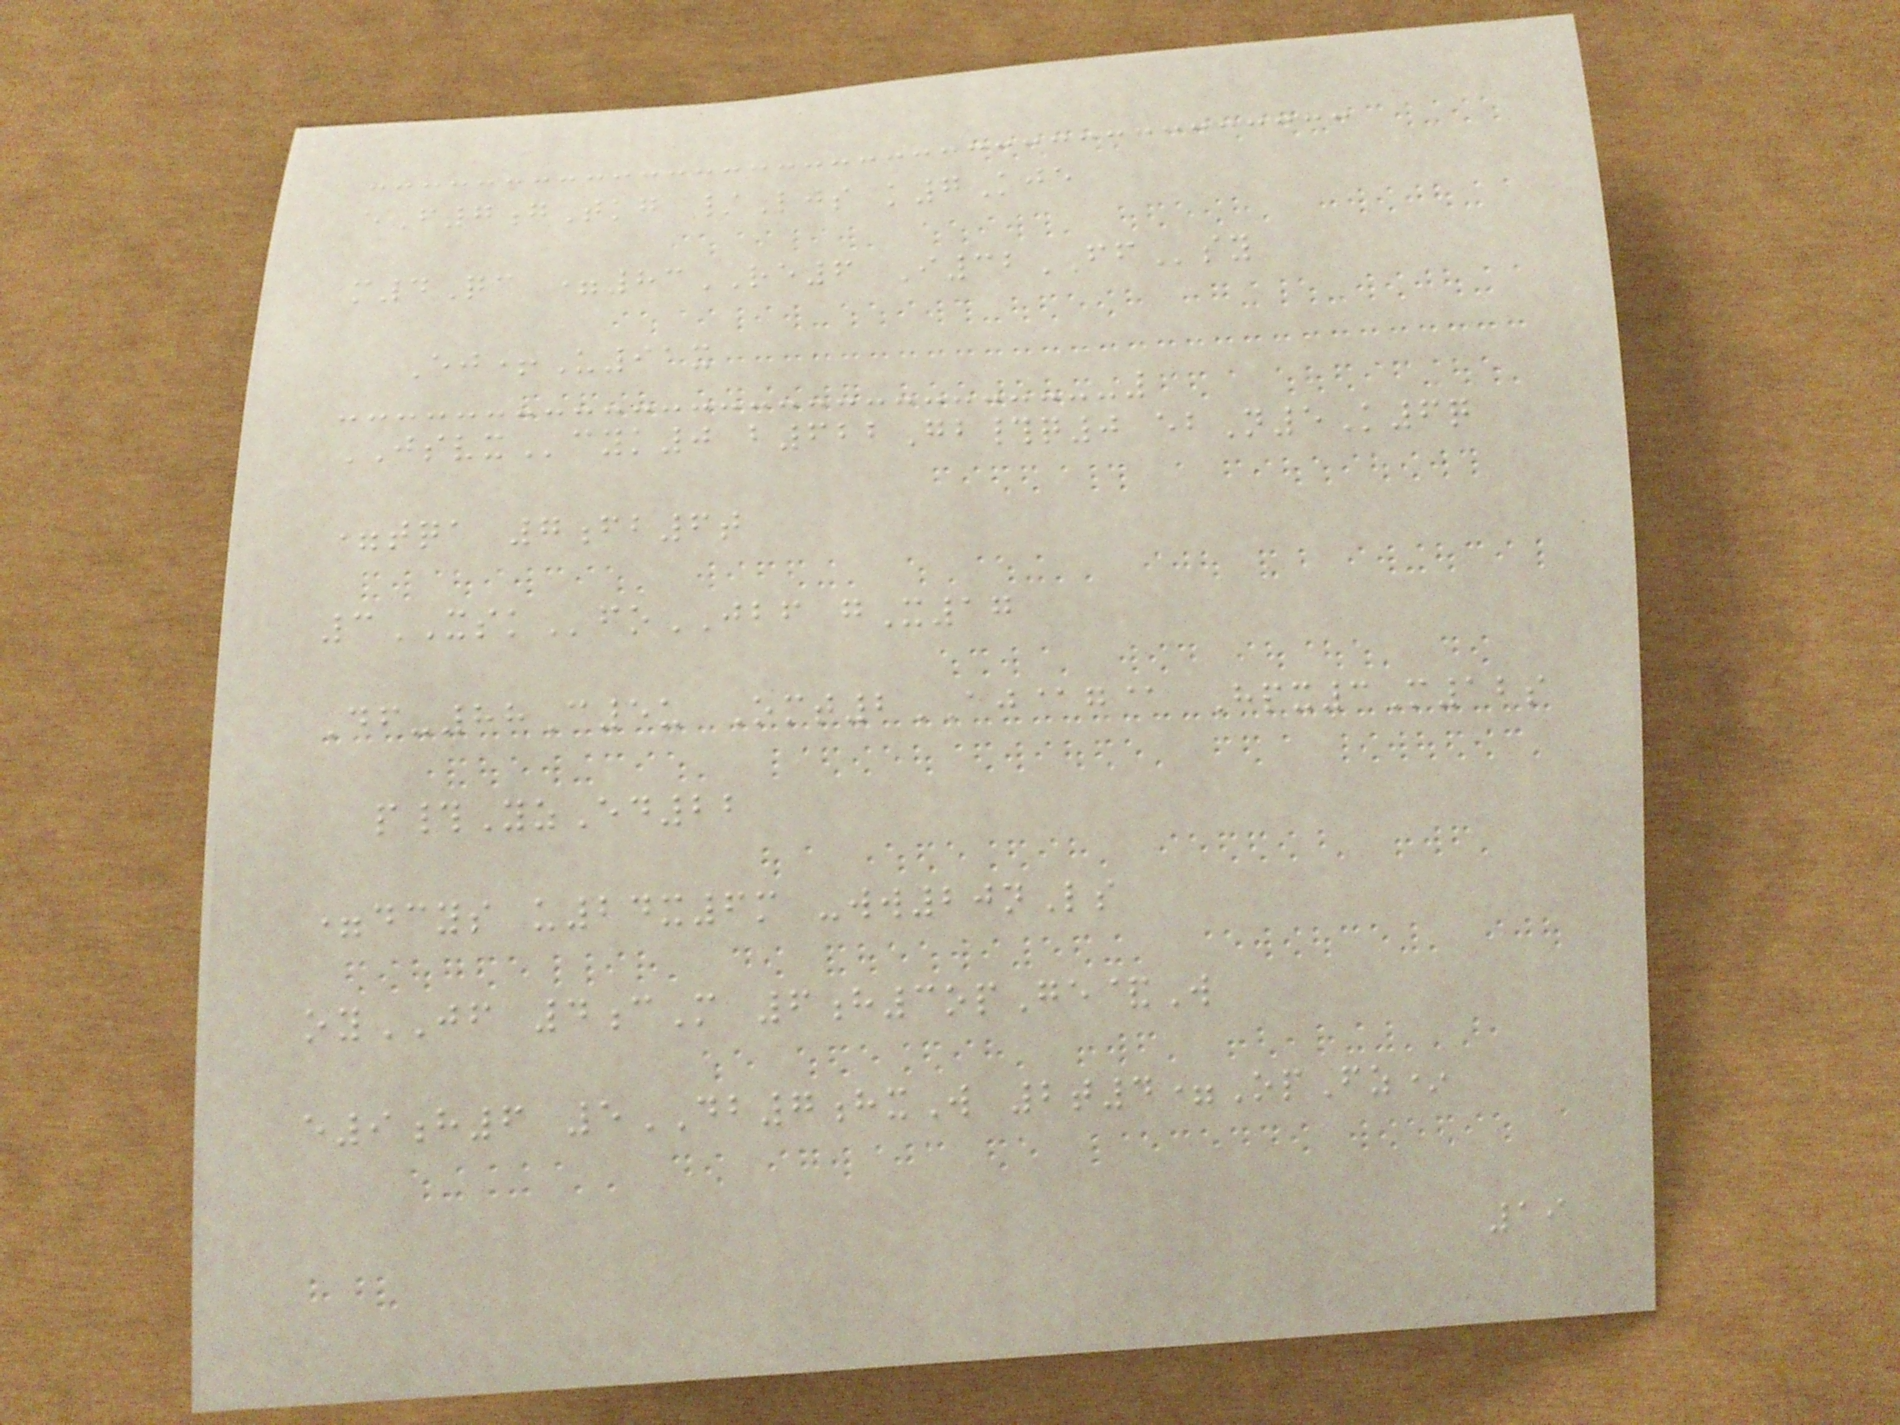eF7gTkg /Ljs k7Kje
m4Qc =83RE6 I32FFsy
Ej+U91x
JSVXcyk0 b622Gb#q0 ebN5K6q
=tqa 7fb6t
3XSKfoJBF gX17
Df-88C5u Omt2AJ@g@ Hpx3M12s
p#YzEd22
=dcys u24x6m -ww20nLs
oyJF 4cM 6h3opGe&W
e9h6 5DB7hxW 2t4=OpFz*
19
